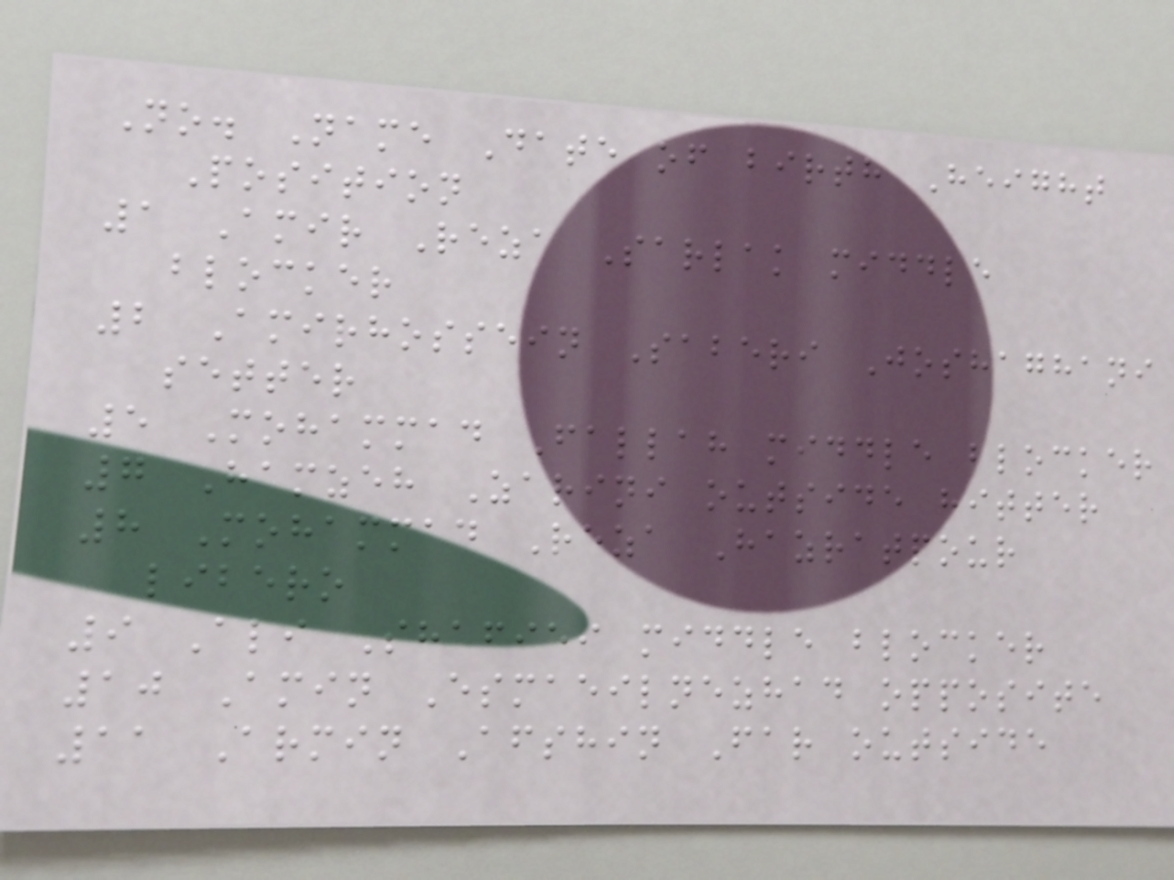No. Name Date of birth Height
Position
1 Amir Reza Sarlak middle
blocker
2 Amirhossein Saberi Joshaghani
setter
5 Mohammad Fallah middle blocker
7 Hamzeh Zarini outside hitter
8 Mohammad Reza Hazratpour
libero
9 Ali Shafiei middle blocker
10 Amin Esmaeilnezhad opposite
11 Armin Afshin Far outside
